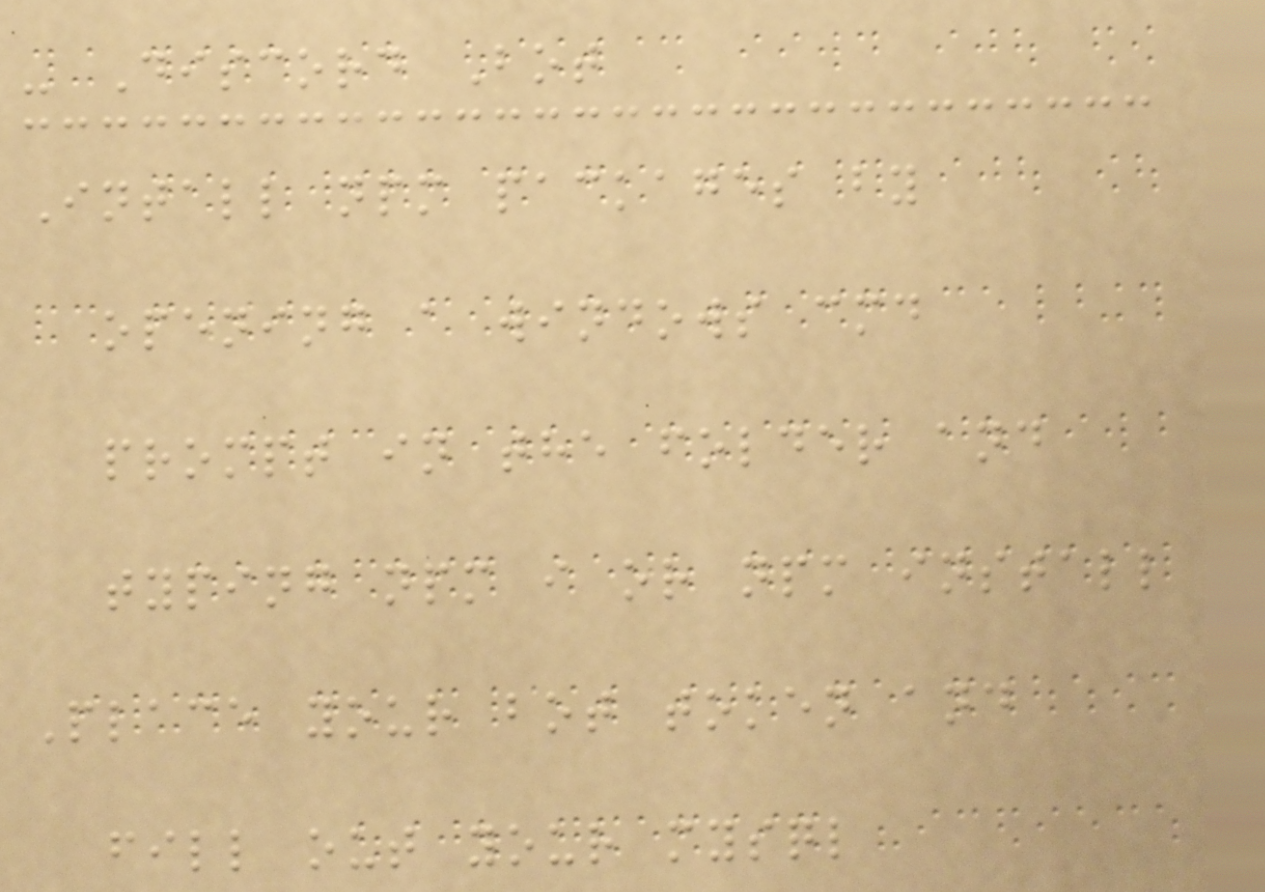- Discord Bot
Intall npm packages by
opening a windows cmd
prompt in the folder and
typing npm i or npm install
Place your bot token and
fill out your mysql
